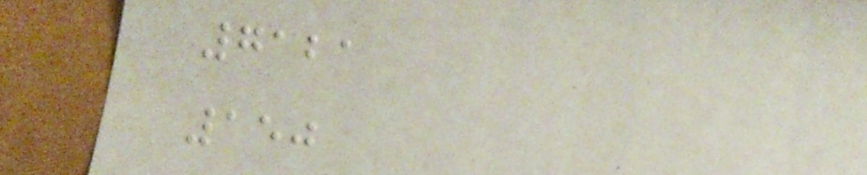7121
150
